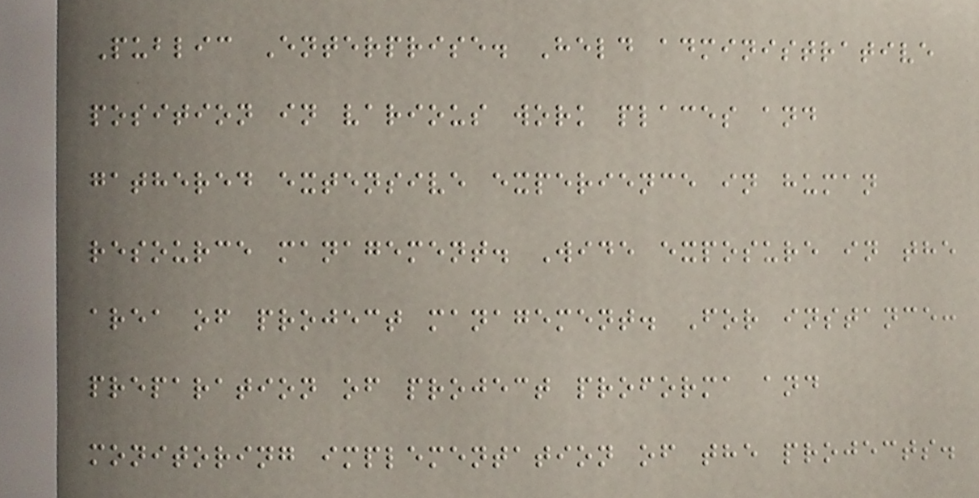Public Enterprise. Held administrative
position in various work places and
gathered extensive experience in human
resource management. Wide exposure in the
area of project management. For instance:
preparation of project proforma and
monitoring implementation of the projects.
